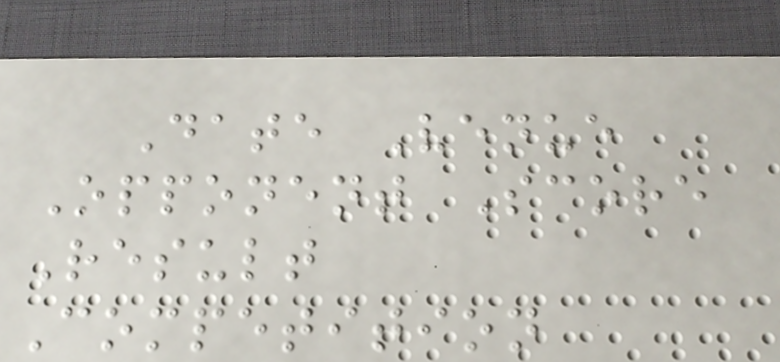Date Venue
Opponent Score
Result
Competition
